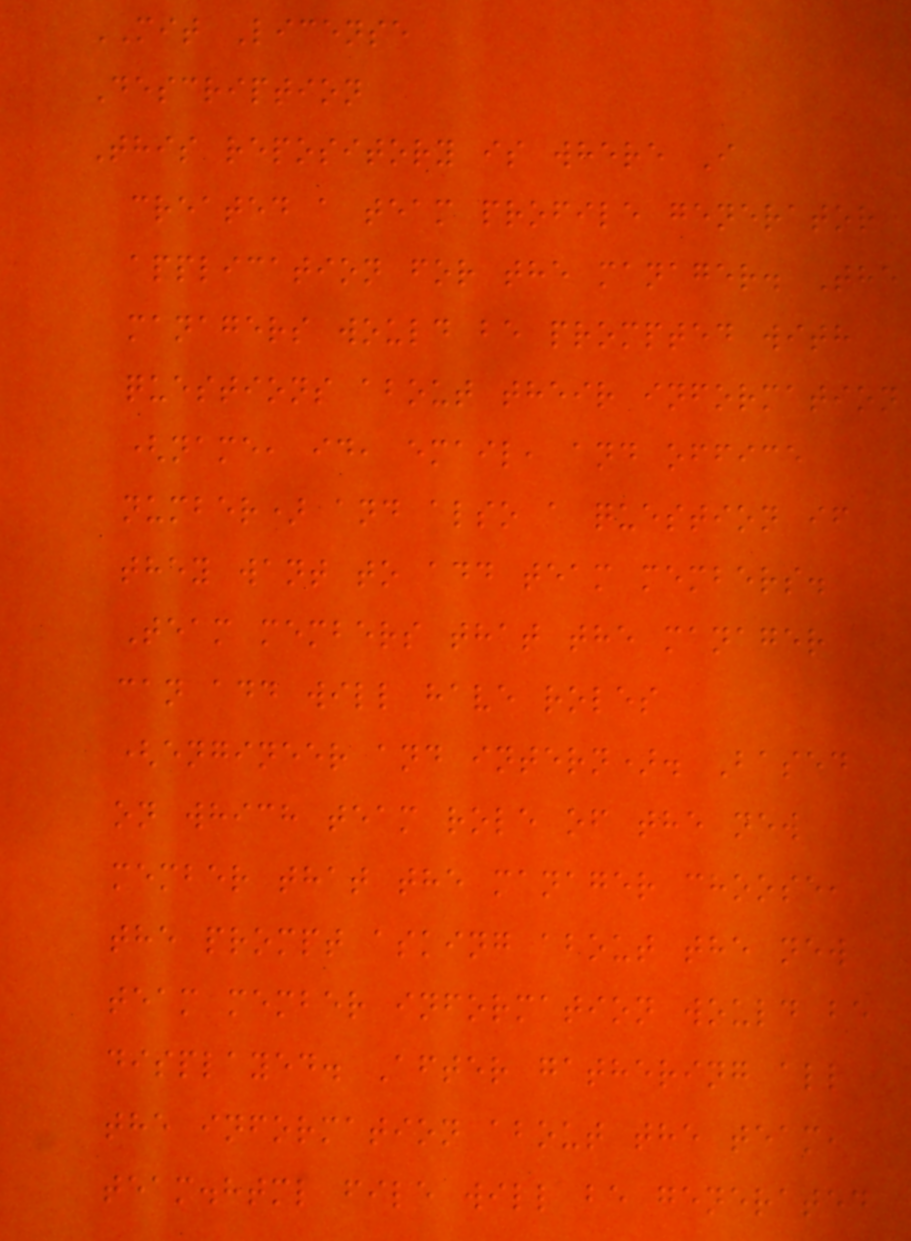MIT License
Description
This repository is where I
created a team profile generator
application for the manager. The
managers would be prompted with
questions about their information
(name, id, email, and office
number) and also a question if
they want to add team members.
Team members that the manager
can add will have roles
(engineer and intern). Based
on which team role of the new
member that the manager choose,
the prompt asking about the new
team member information would be
displayed. After gathering all
the information about the team,
team.html file will be generated
